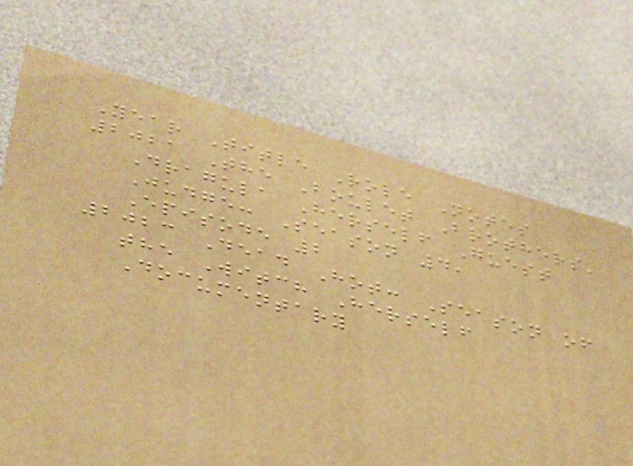Year Title Role Notes
2021 The Boulet Brothers'
Dragula Herself Guest
Judge: Season 4,
Episode 2
2023 Dead Hot: Season of
the Witch Herself
Documentary
